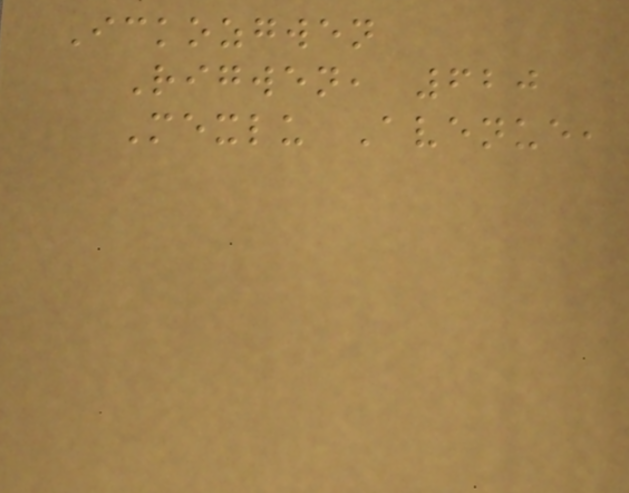Ickozgwen
Rigwen, 620
Mexlu Avenue,
